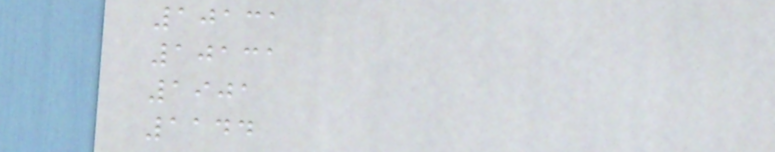10131
10131
1901
1144
